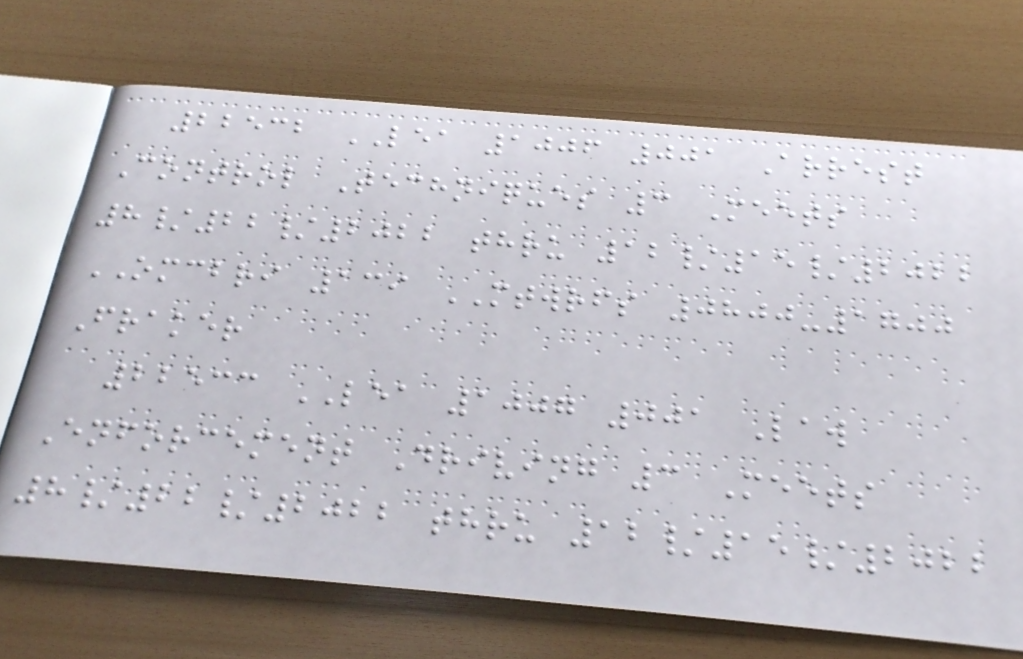22532 LEA 1006 001 Arrest
Control Techniques 3 Meets
8/22/2022 thru 12/15/2022
OMCBRI 139 MTWRFS 0800-1700
Fraker
22533 LEA 1007 001 Law
Enforcement Driving 3 Meets
8/22/2022 thru 12/15/2022
